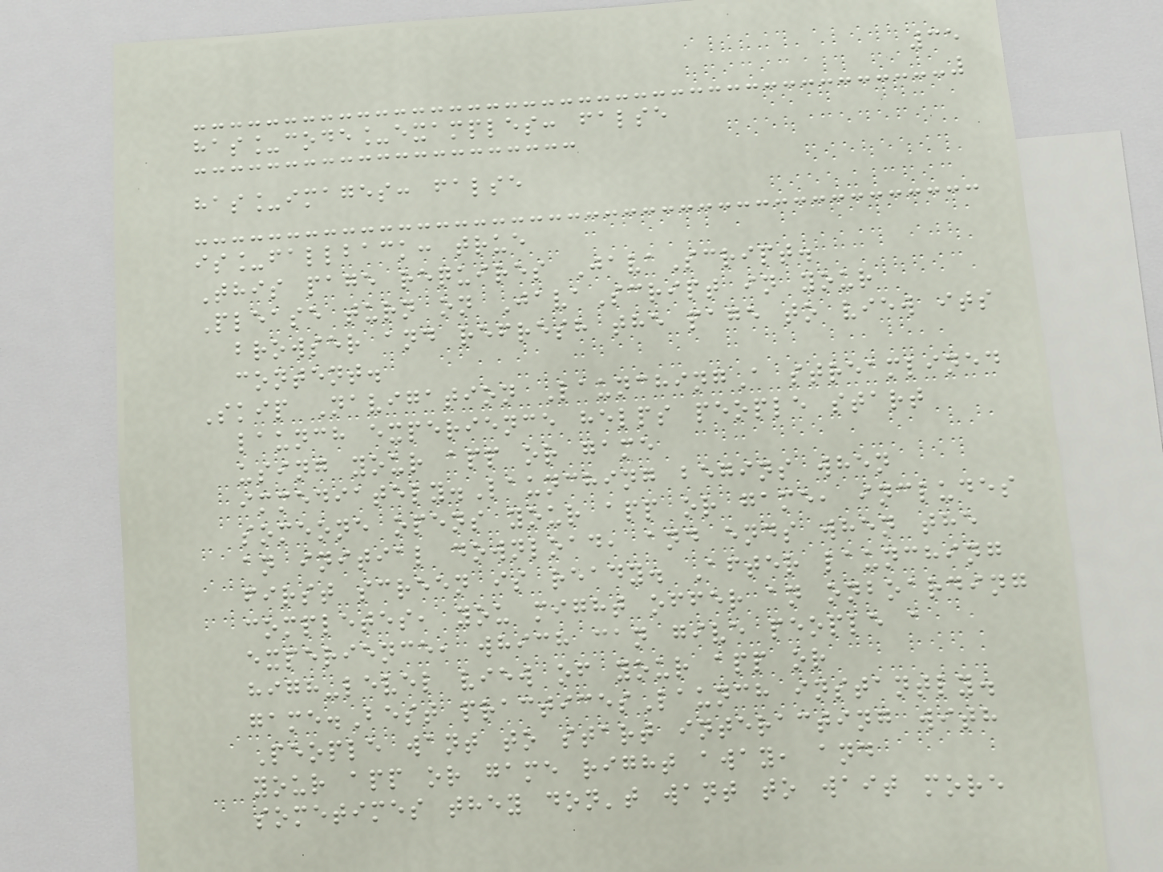35
has_code_examples: false
has_images: false
is_fallback: true
This page requires JavaScript.
Please turn on JavaScript in your
browser and refresh the page to view its
content.
Skip Navigation LaunchingA streamlined
launch experience helps people start
using your app or game
immediately.Launching begins when
someone opens your app or game, includes
an initial download, and ends when the
first screen is ready. After launching
completes, you might offer an onboarding
experience, which can give people a
high-level view of your app or
game.Best practicesLaunch instantly.
People want to start interacting with
your app or game right away, and
sometimes they don't want to wait more
